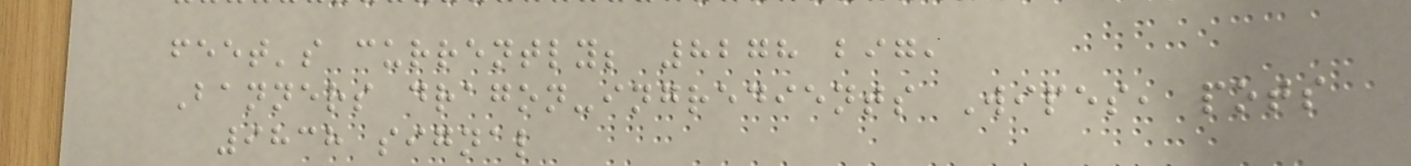feet's currently; 8278 big,
Banners dragon-ingredients Wipes, pots
9838 signal
